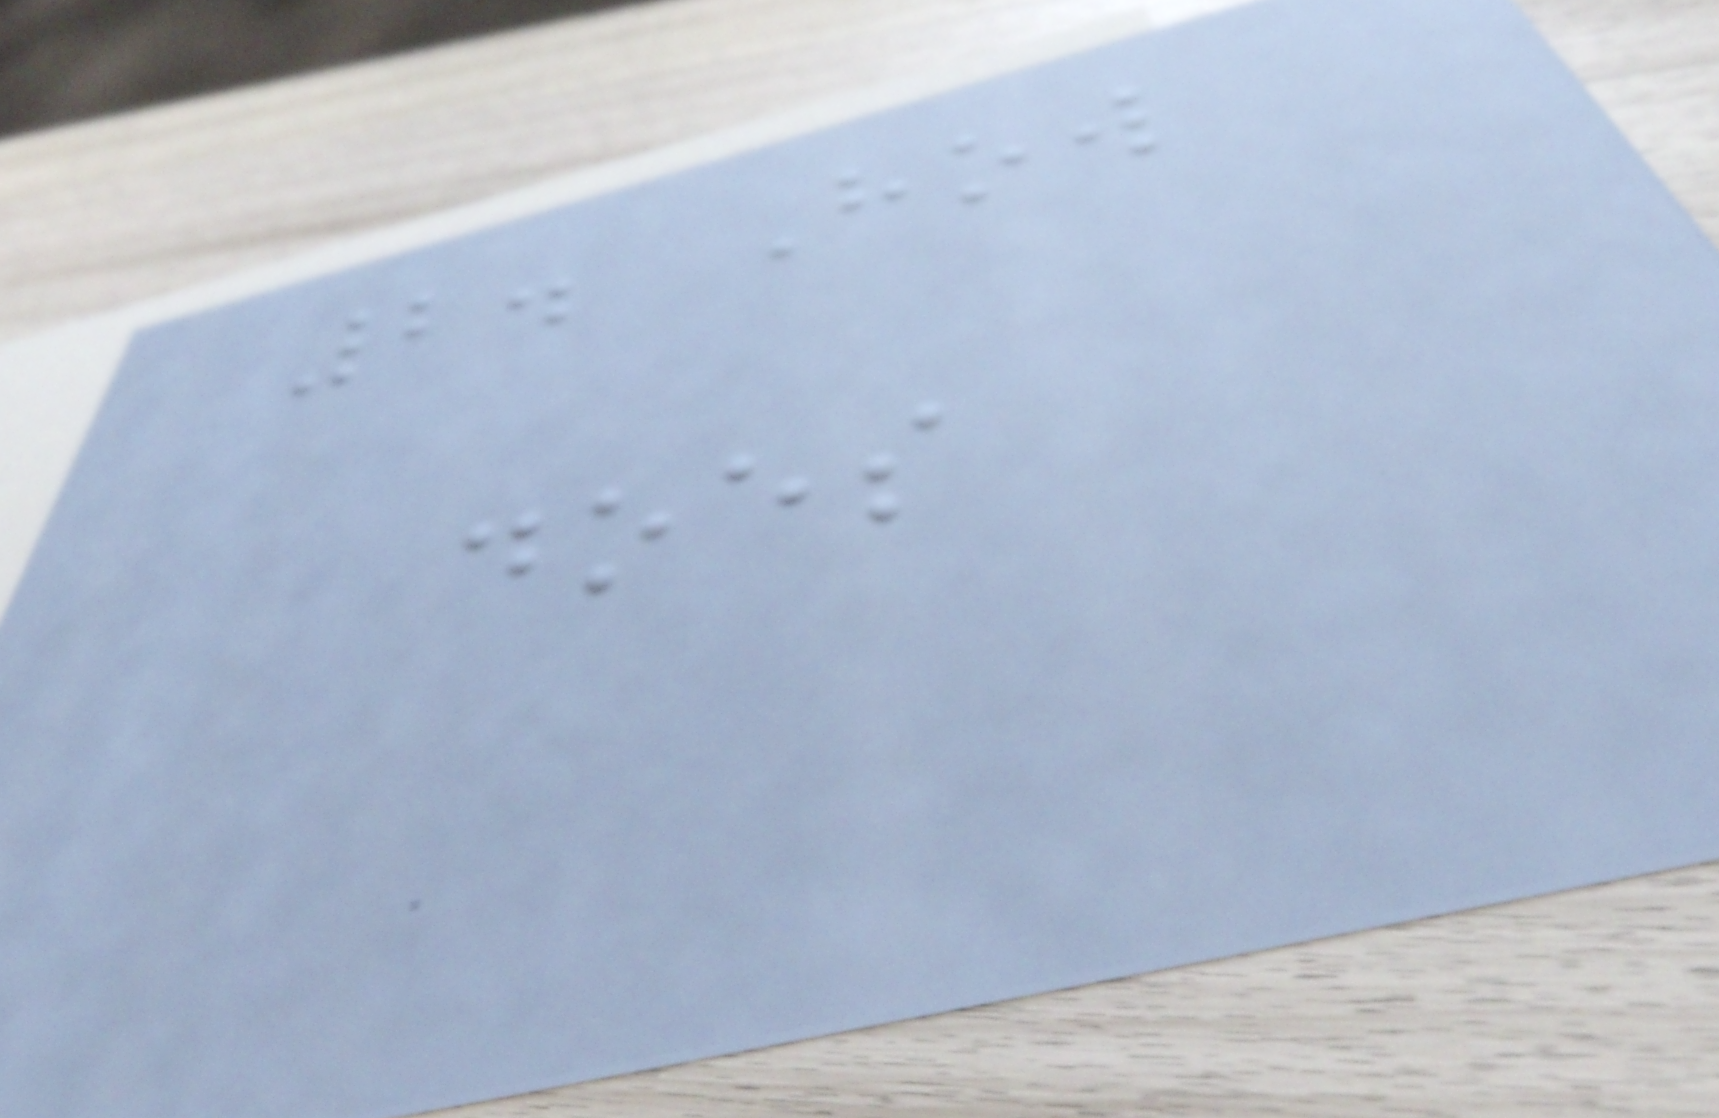2. How
does
